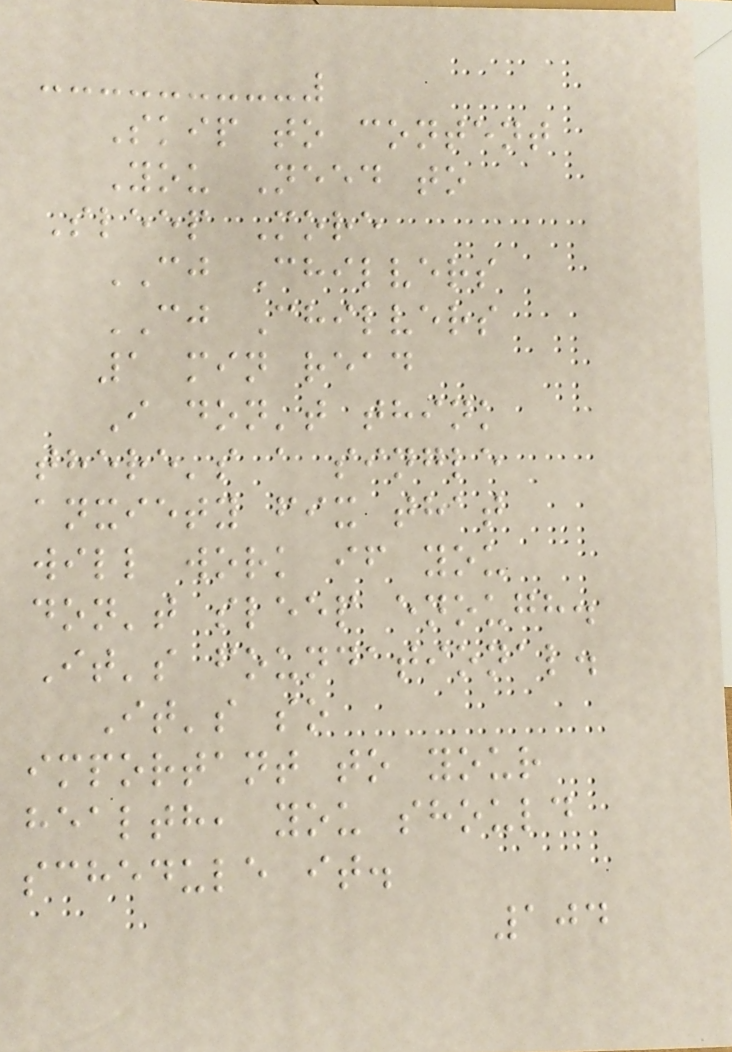Skip to content
You Need to
Sleep More
CJ Chilvers
CJ Chilvers
1 min read
I don't think
there's a single
anxiety fix that
will work if you
don't sleep enough.
It's foundational.
It's so
important to your
health, you should
schedule it.
104
